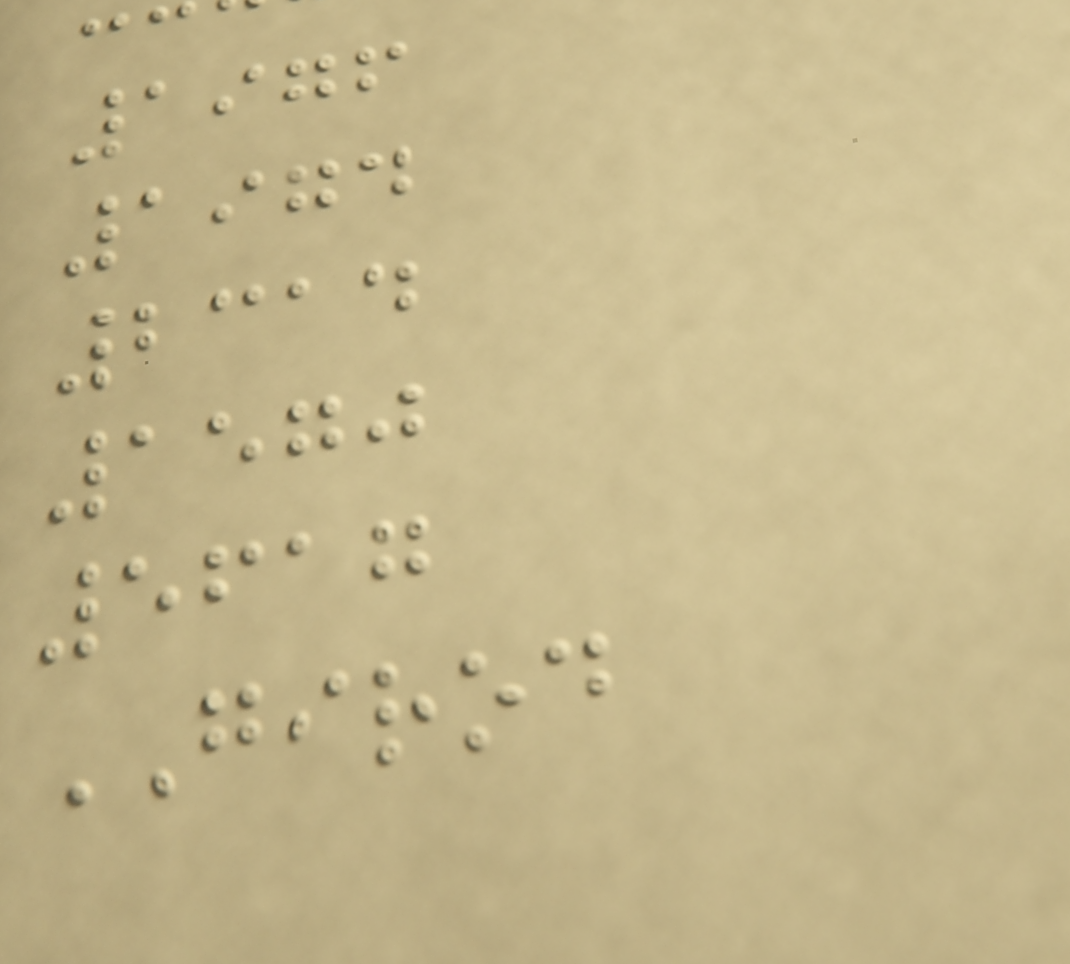1976
1974
2314
1570
5617
GIROD
